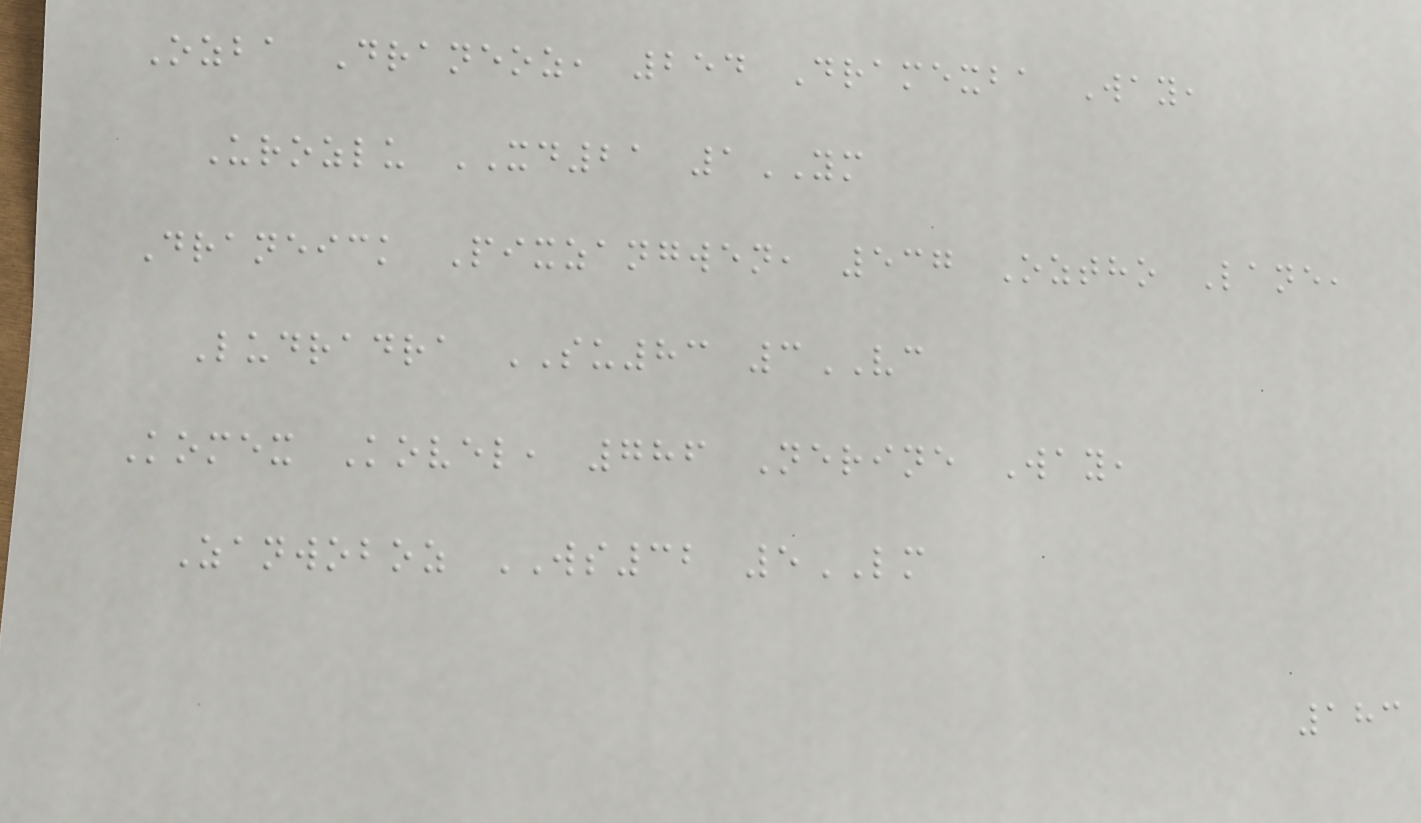Ozba Draneoz, 254 Dramexba Way,
Urozlu XD21 1YM
Draneick Pixzangwen, 537 Oztho Lane,
Ludradra SU83 3VC
Komex Kovel, 786 Nerine Way,
Zanwoboz WS32 5LM
183
